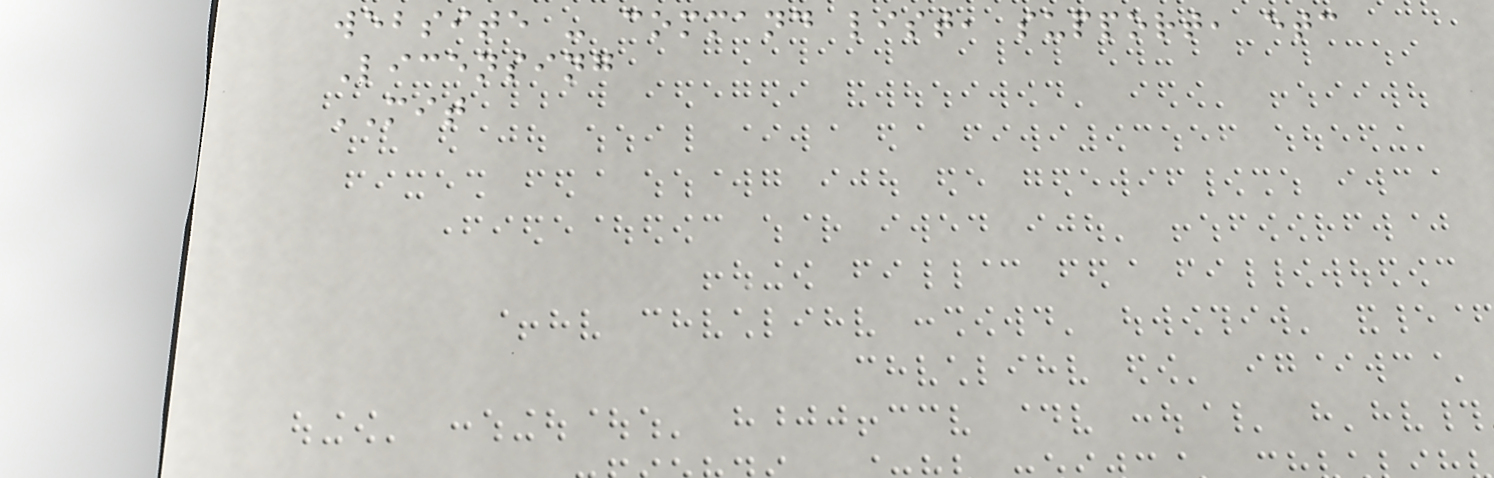website - command list, support, etc
Licensing
MIT
